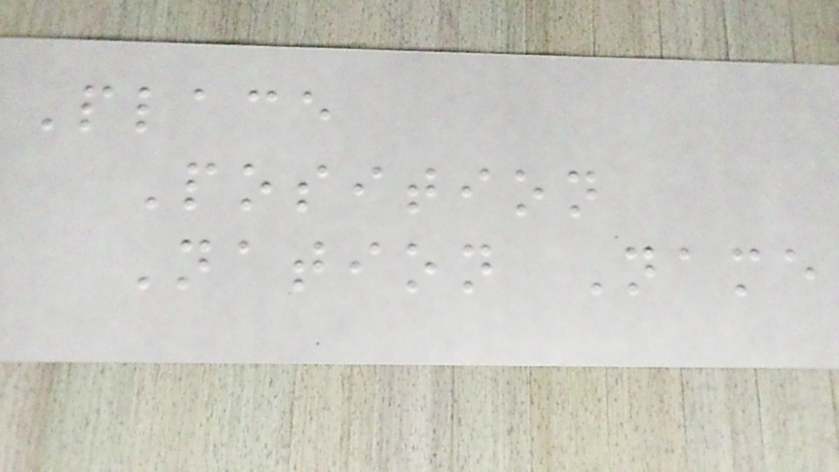Place
Position
Nation Name
